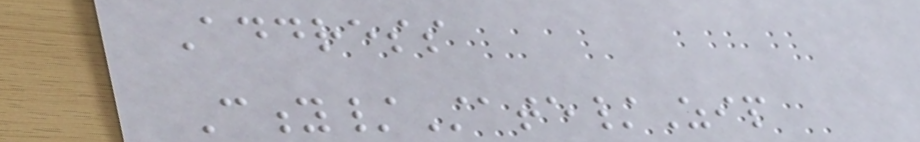Address
City/State/Zip
